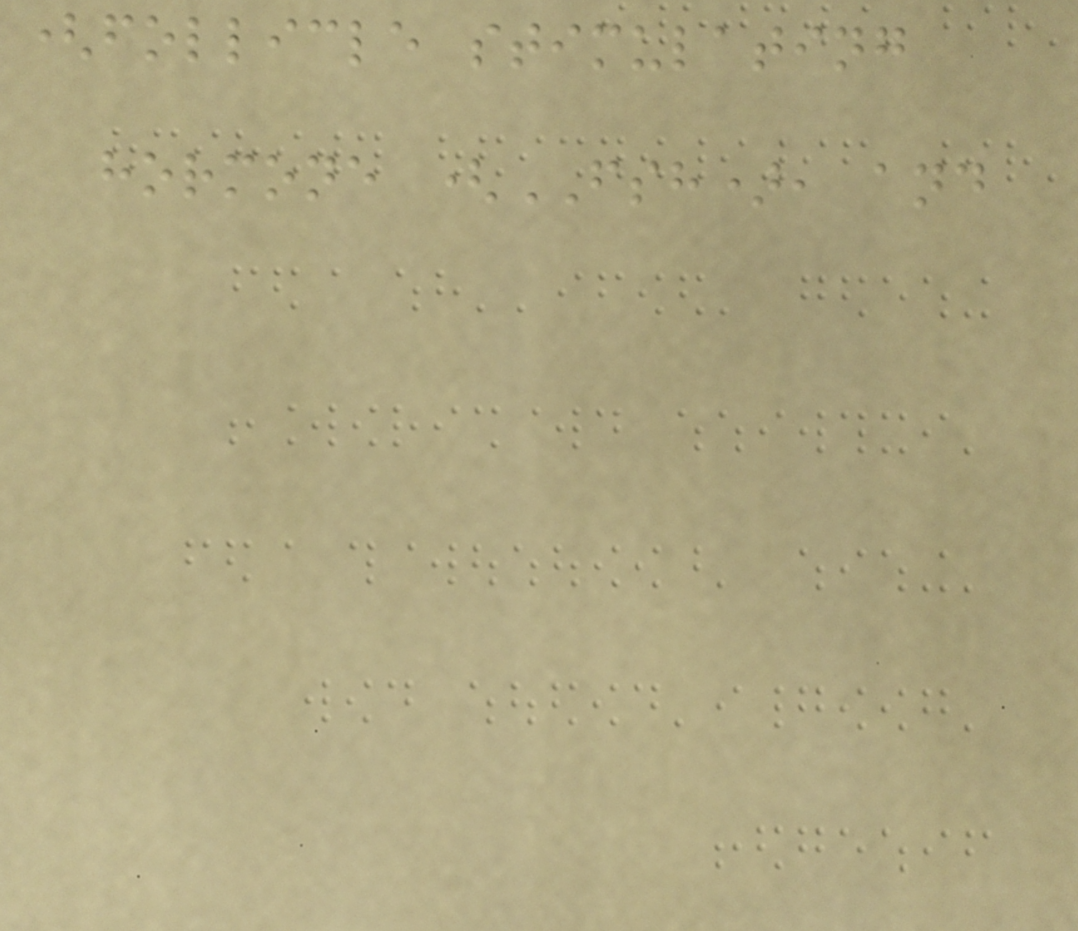(follicle stimulating
hormone (FSH), and
